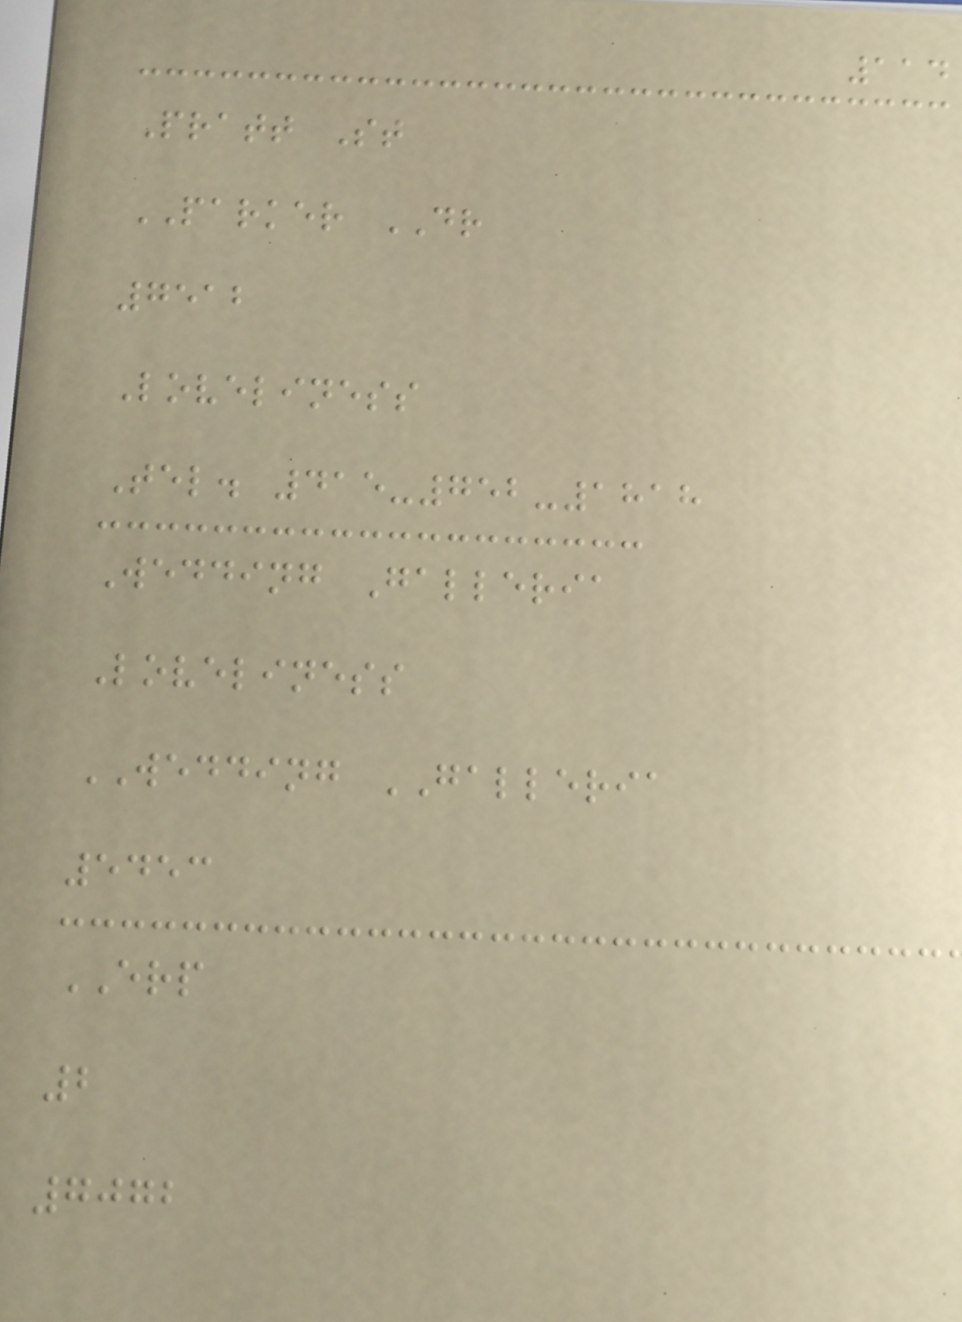114
Pratt St
PARKER DR
7512
Loveliness
Tel. 415-752-1818
Wedding Galleria
Loveliness
WEDDING GALLERIA
5453
ERP
2
7072
